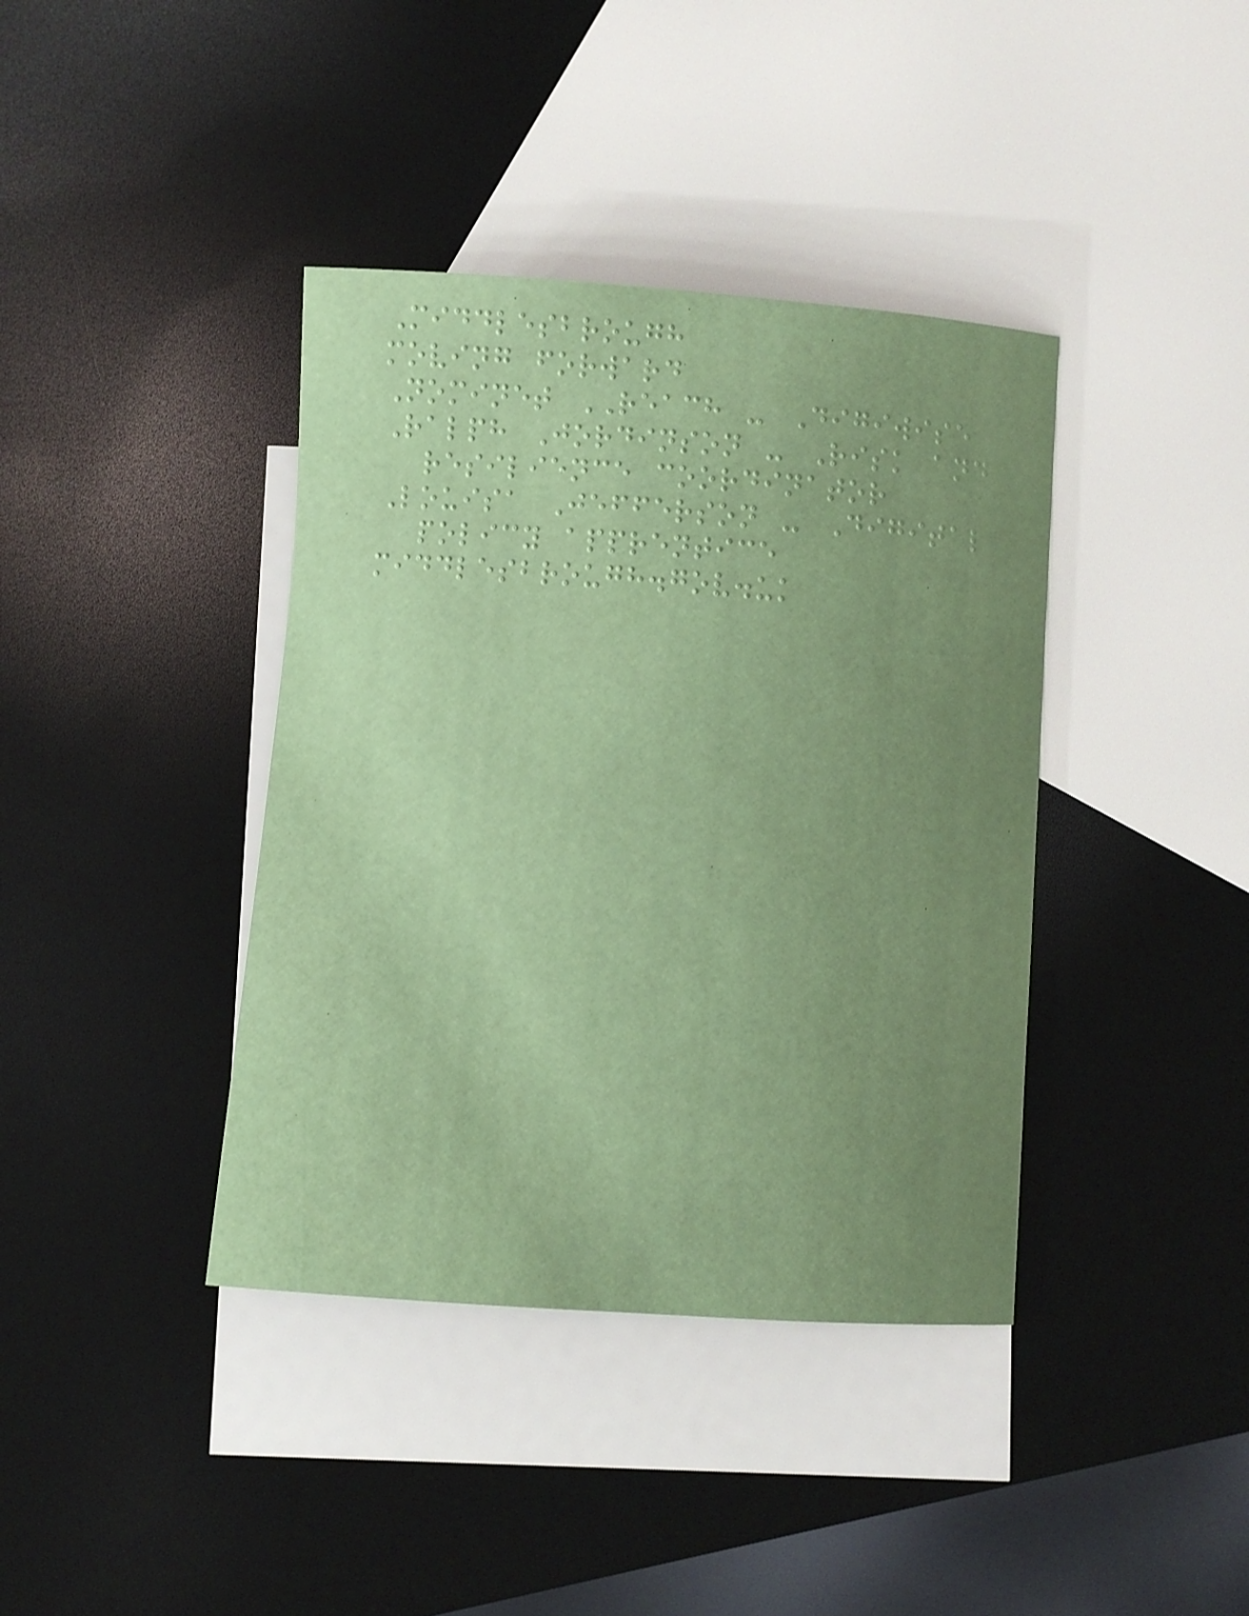Middlesbrough
moving forward
Nominet REACH - Digiwise
Ralph Jordinson - Risk and
resilience coordinator
Louisa Jefferson - Digital
policy apprentice
middlesbrough.gov.uk
